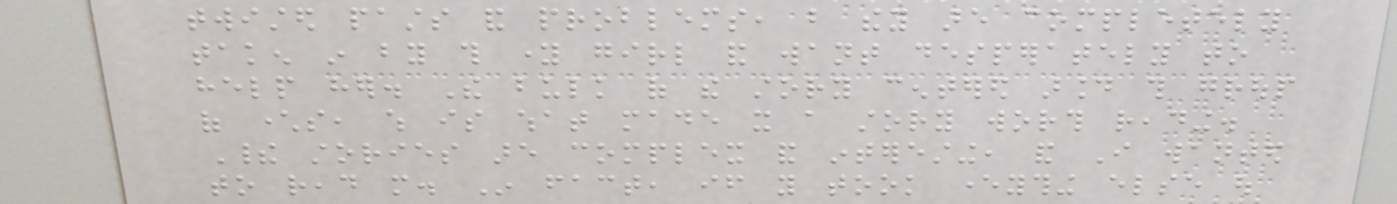twisted pasts and problems, but they are completely
taken in by this young girl and want desperately to
help her. The bulk of the story centered around this group
of characters, which is what made it a story worth reading.
Their stories are complex and interesting, and I wanted
to read more. In fact, if you took everything else out
